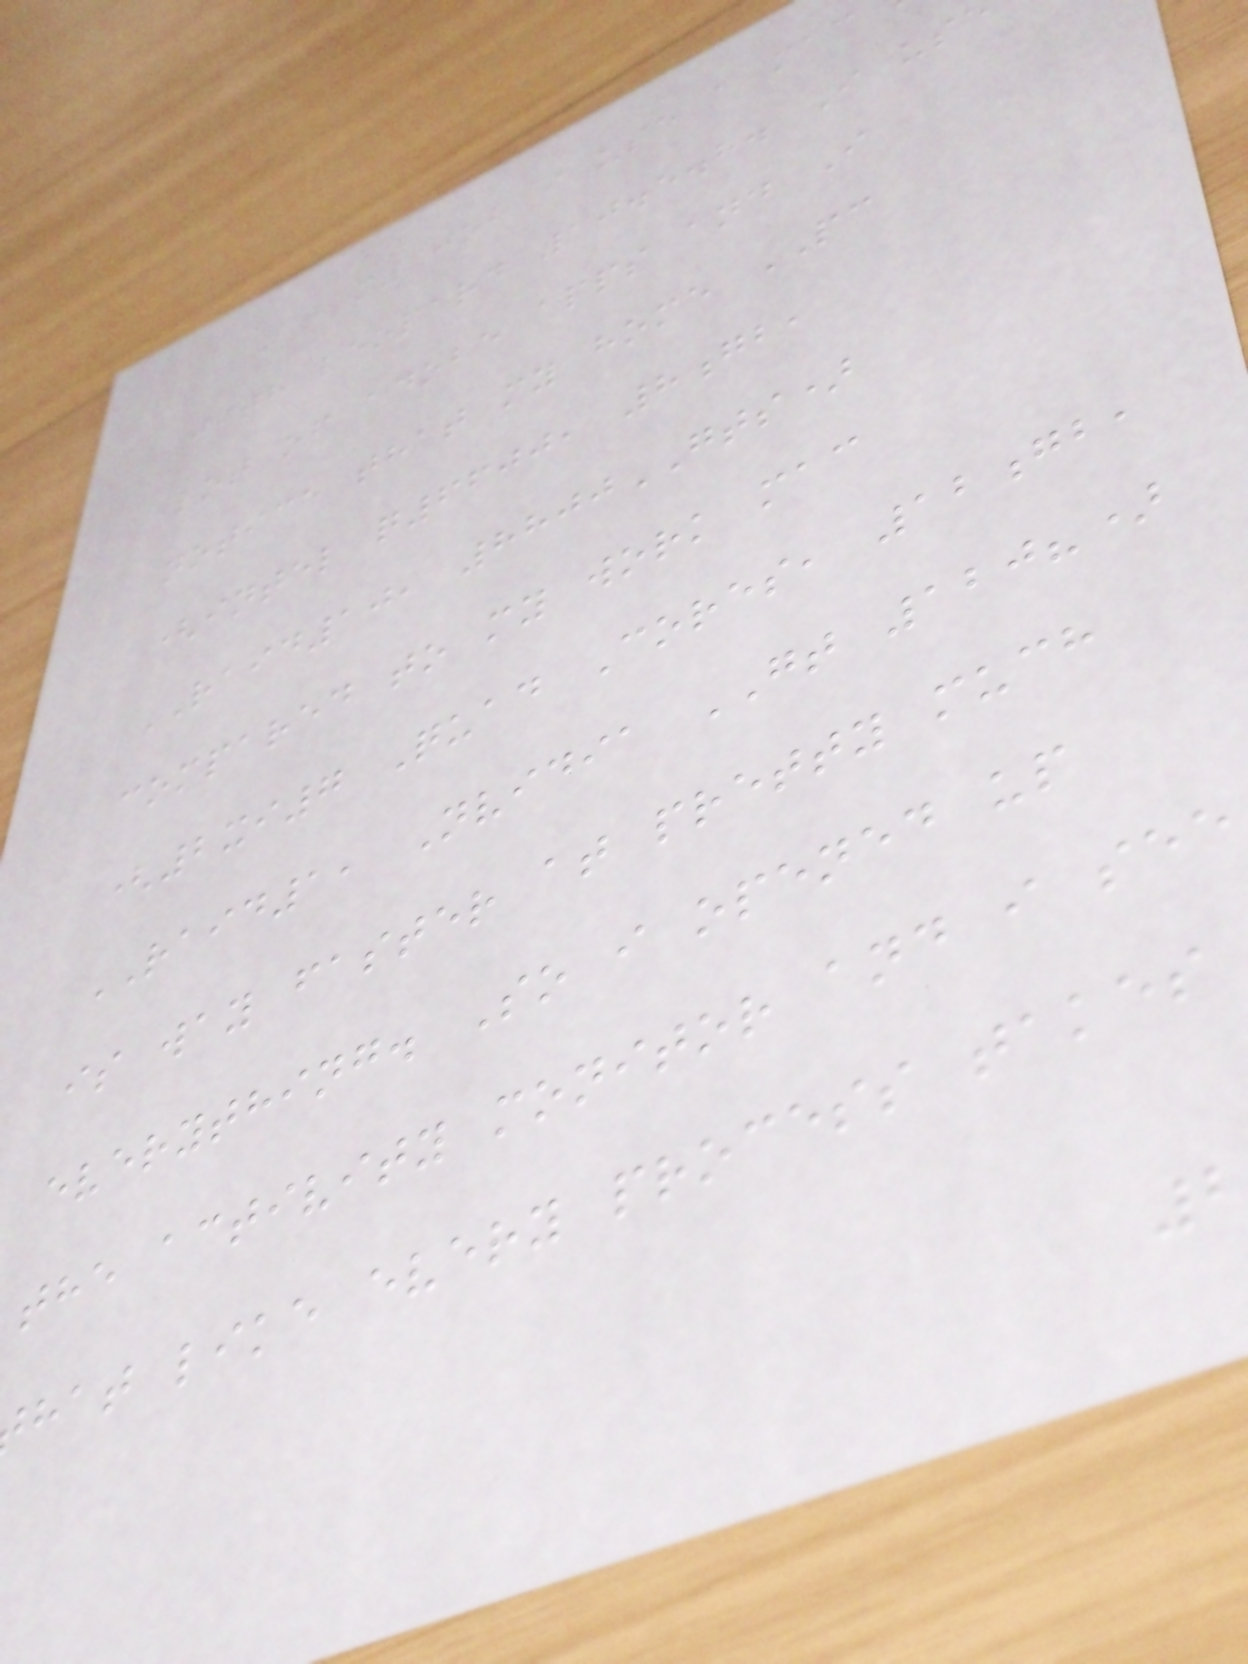At my job i use a mac
with leopard 10.5.8. I us
lot of adobe apps and I
notice that my home PC
(intel q6600, 8gb,
RAID10, 8800GTS)
compared to my work mac
(2xi7 Quad Cores, 12gb,
RAID1, Nvidia GT 120?)
is way faster at pretty much
everything. So i opened up
the activity monitor and i see
hat like every process takes
